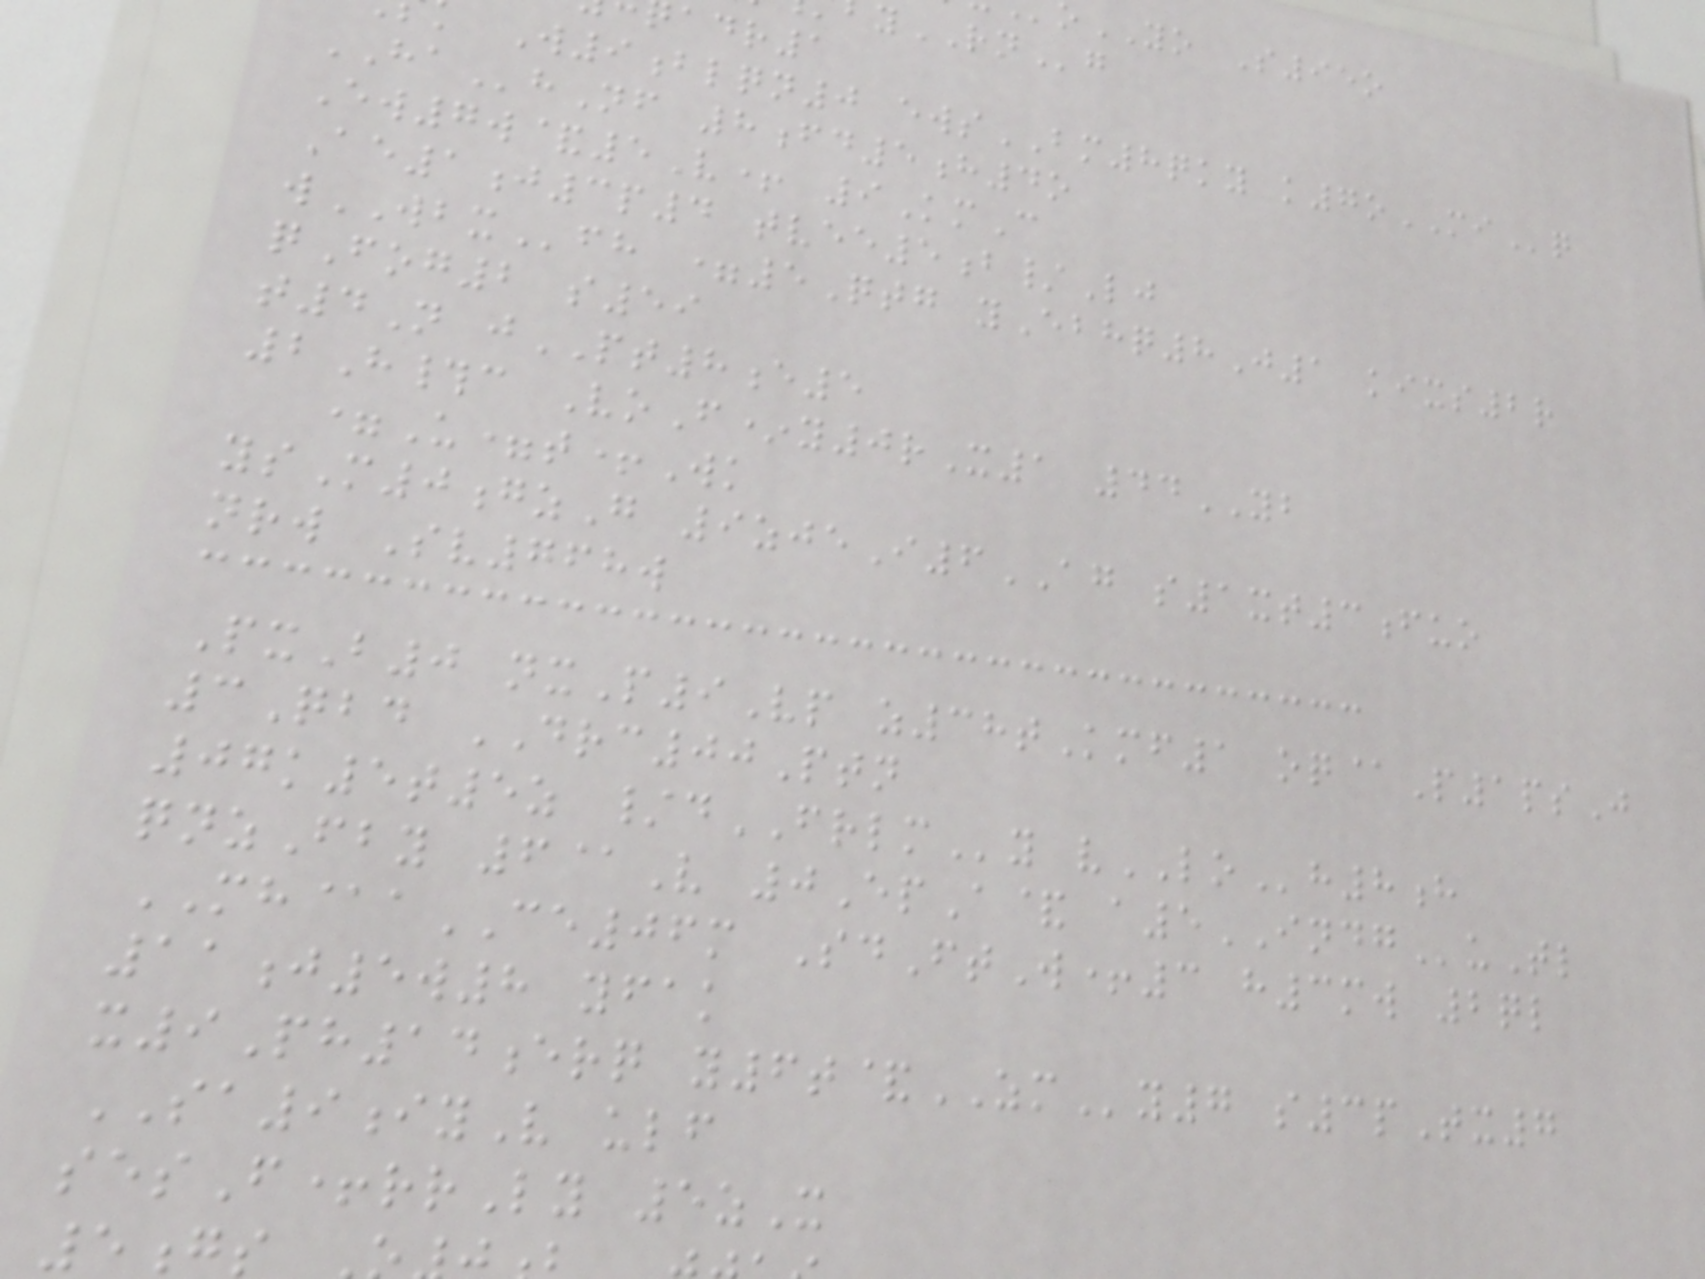oYO S95o
yRNg
adr1
W9blqn0 ewsBM8qky k7oMIq
HAhNf 8fd5h4o
Ew7w&5V+ 9KmC
Ae1j3p4 tvee5b/Lj
wWBXfh =5Qtg yEbhq8J1 kixs2r
qFog2 s59
t4N jPT8e5
2H#c VoF*y0rX1 44YB
=U=t+Wk
ysM0gzG 9zjeI6AG s1xt3fuo
nrw Sv768w
PxB0 nxP9Vp z38tKmf1 oq@P1psJ
3Qbd DRC00Ptn
07k5t5z /dFRLMy vLOh8h
qnzFby 6@V 0EpA& a5INDGuTl
MH@aCE06m SdFtW+3 h3mw 2ql
11j5w8 yfak
x9Ph14erq y6t&ZMy7 s3pTx7
SA9iyV ulf
sesF+rrLy 5zX
5gs
